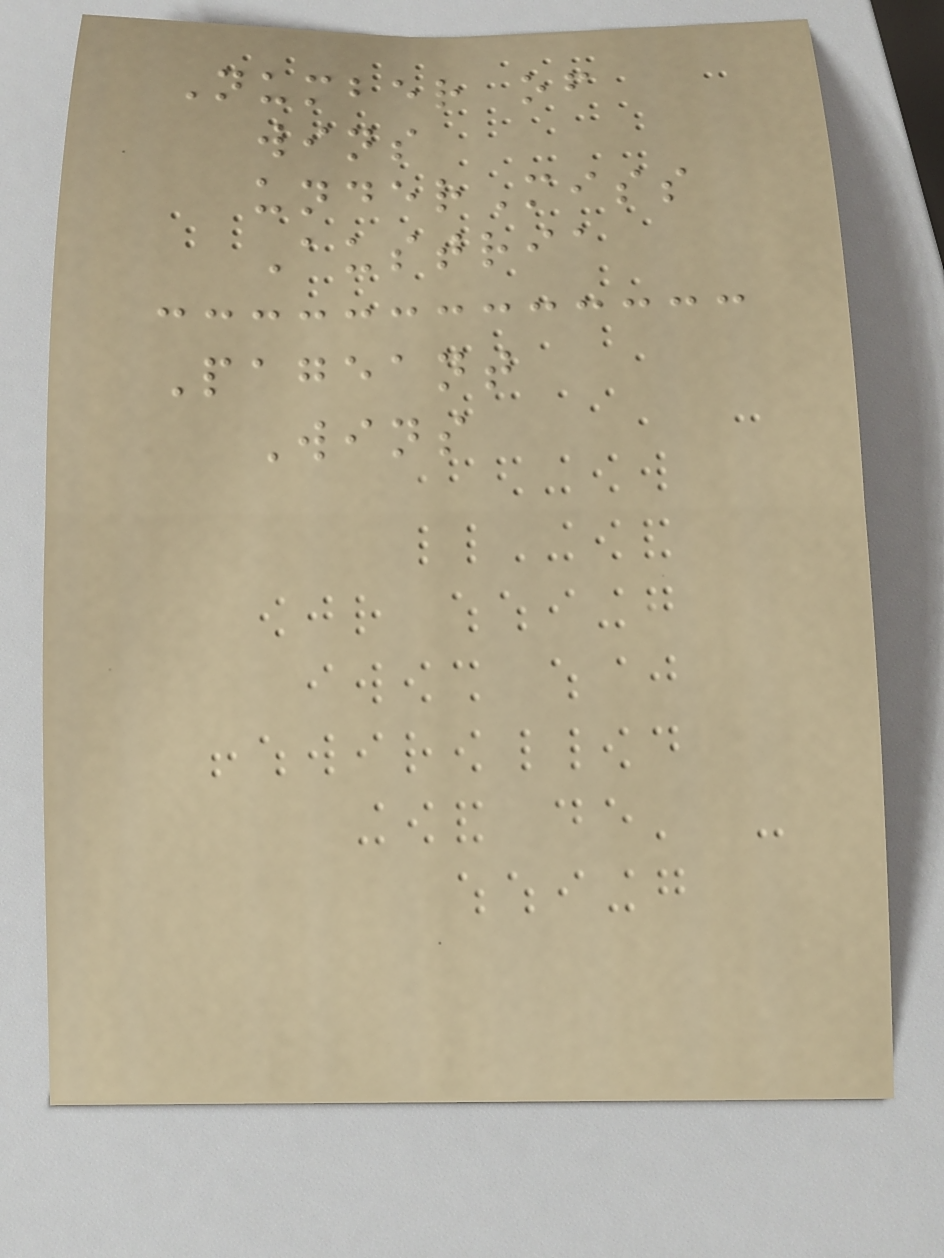Number of
wins
underMiss
Austria
Pageant
Wins
